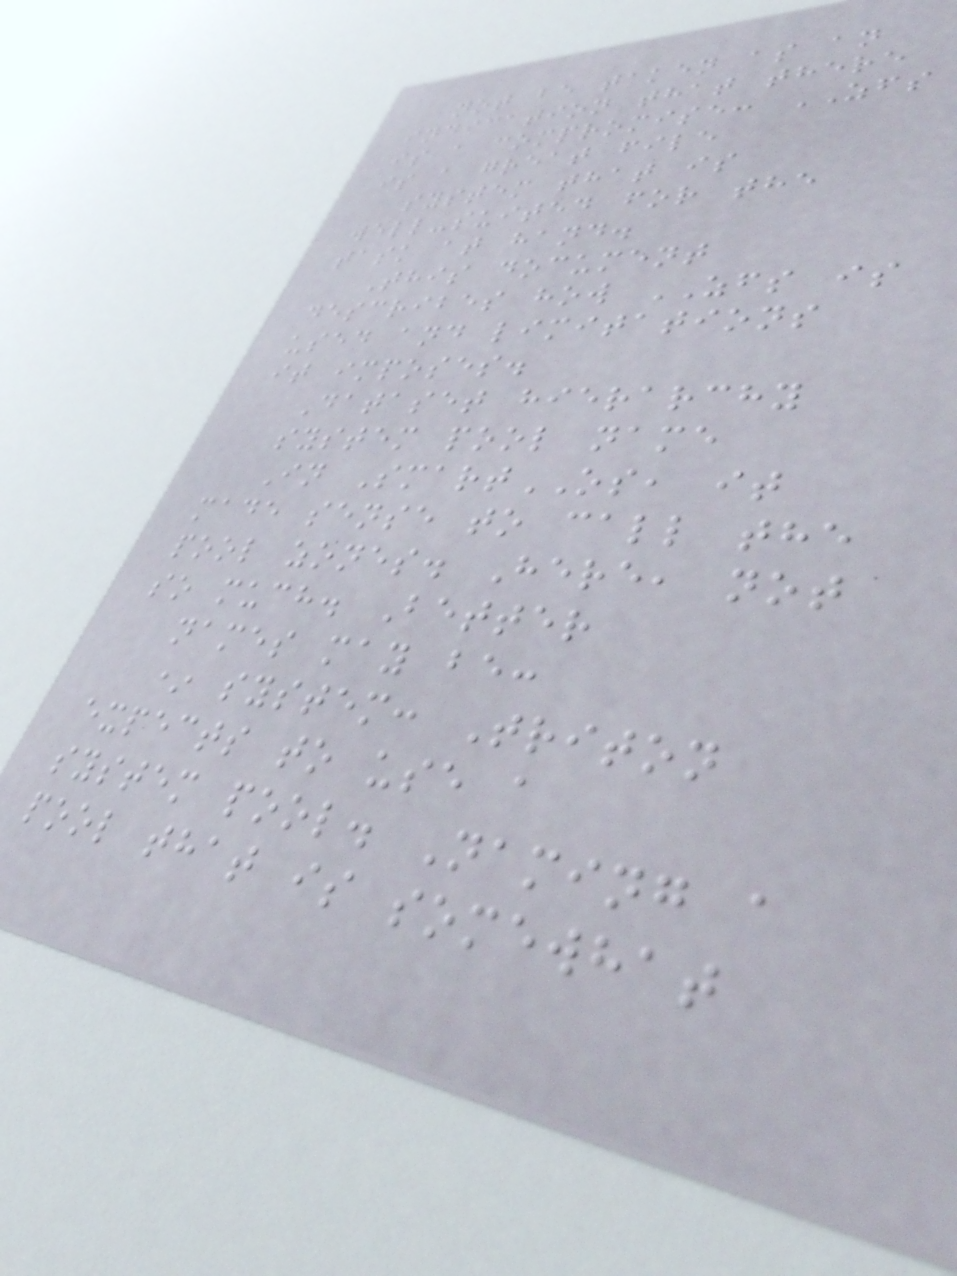not be taken as an
indication that there
is a compromise: ZFS
is a great file
system that is
well-suited for the
task at hand.
This document
describes how ZFS is
used and limitations
it imposes.
Dataset hierarchy
system pool name
In SmartOS, it
made sense to call the
pool zones. Here, not
so much. Better
names may be:
* system: Triton
expects to use a
system pool. Naming a
pool that is somewhat
